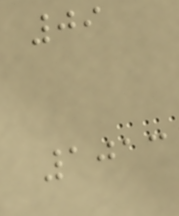09
1013
